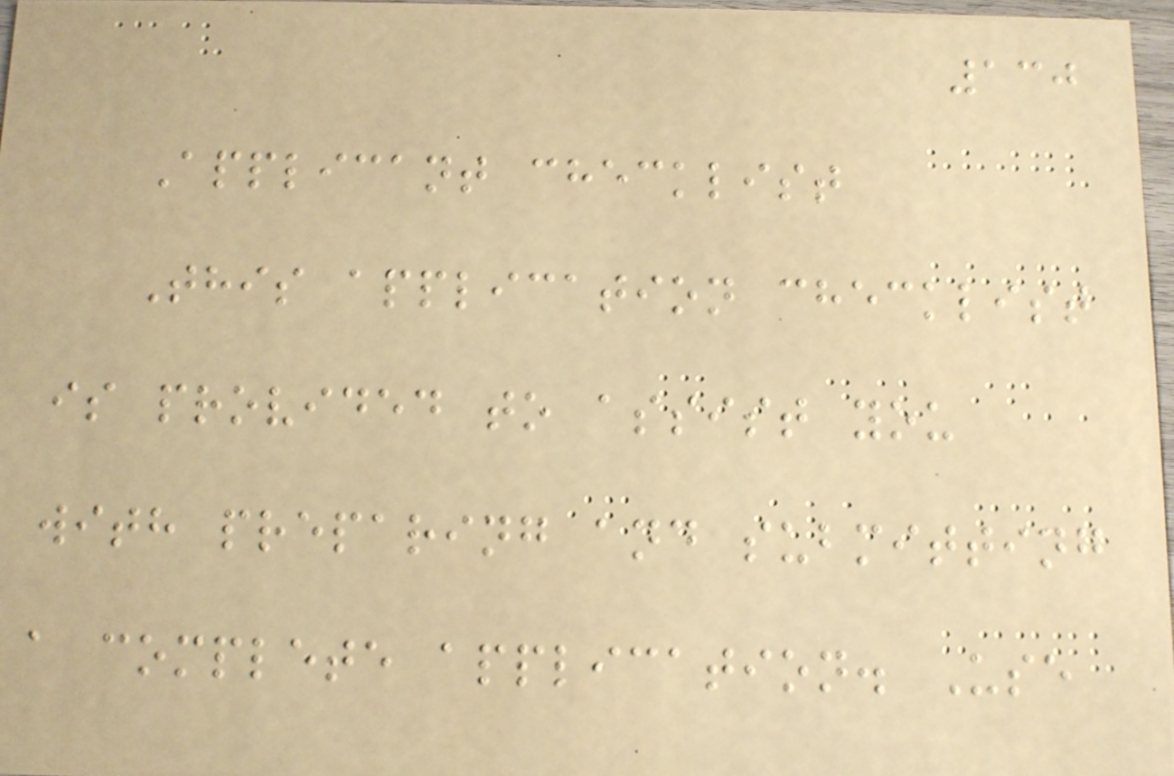130
Applicant checklist
This application checklist
is provided to assist you
with preparing and submitting
a complete application. Use
